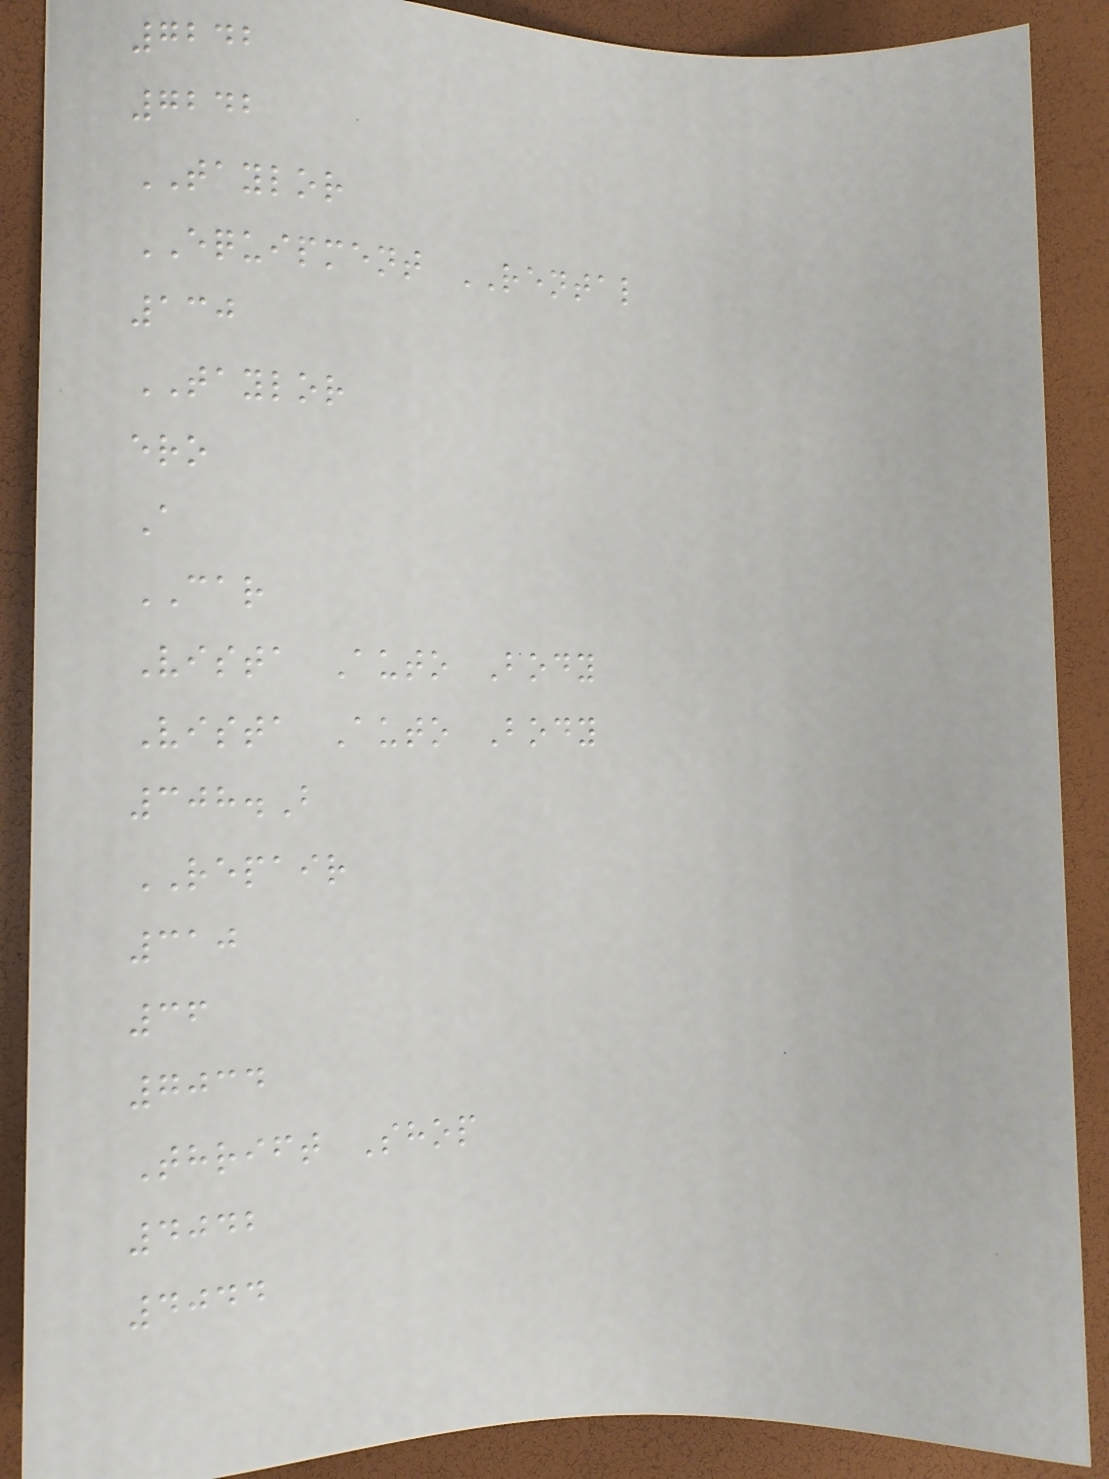7242
7242
TAYLOR
EQUIPMENT RENTAL
130
TAYLOR
ero
A
CAR
Vista Auto Body
Vista Auto Body
308.B
REPAIR
310
36
7034
Thrift Shop
4042
4044
